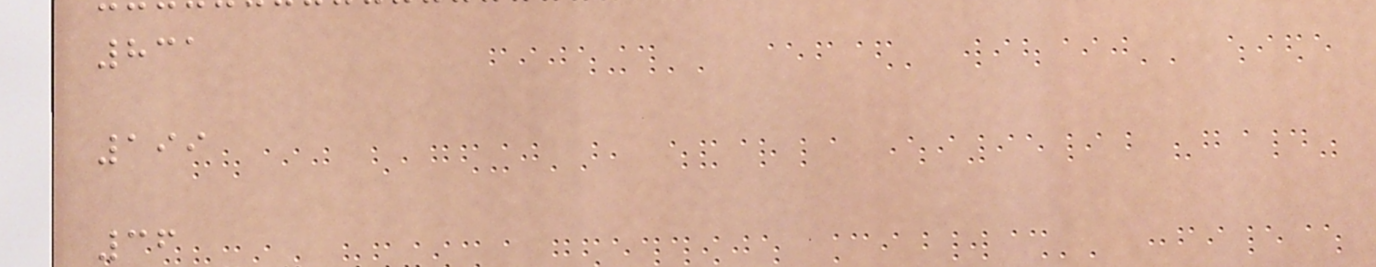831
199
36
